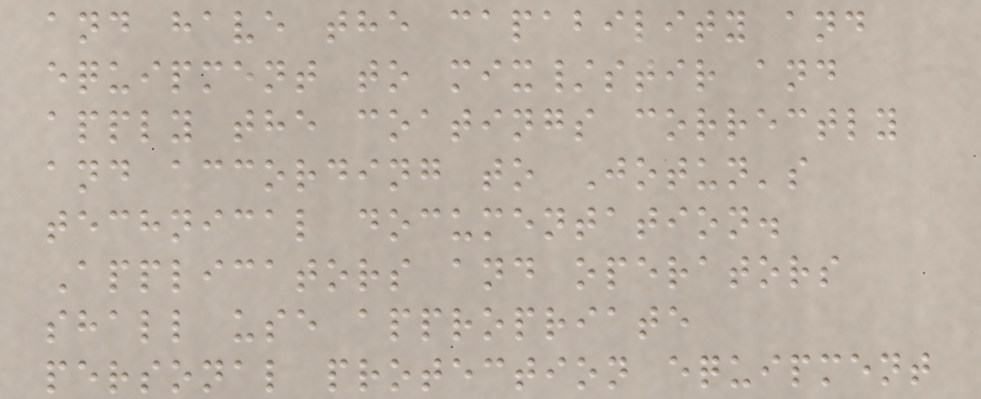and have the capability and
equipment to mix/stir and
apply the coatings correctly
and according to Jotun's
technical documentation.
Applicators and operators
shall use appropriate
personal protection equipment
